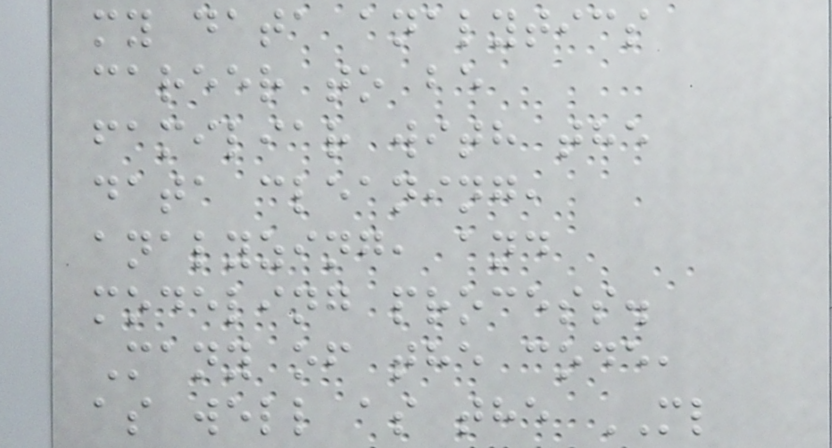my data analytics
career to be
familiar with the
data cleaning,
analyzing, and
modeling process.
Many of the code,
as well as the ML
